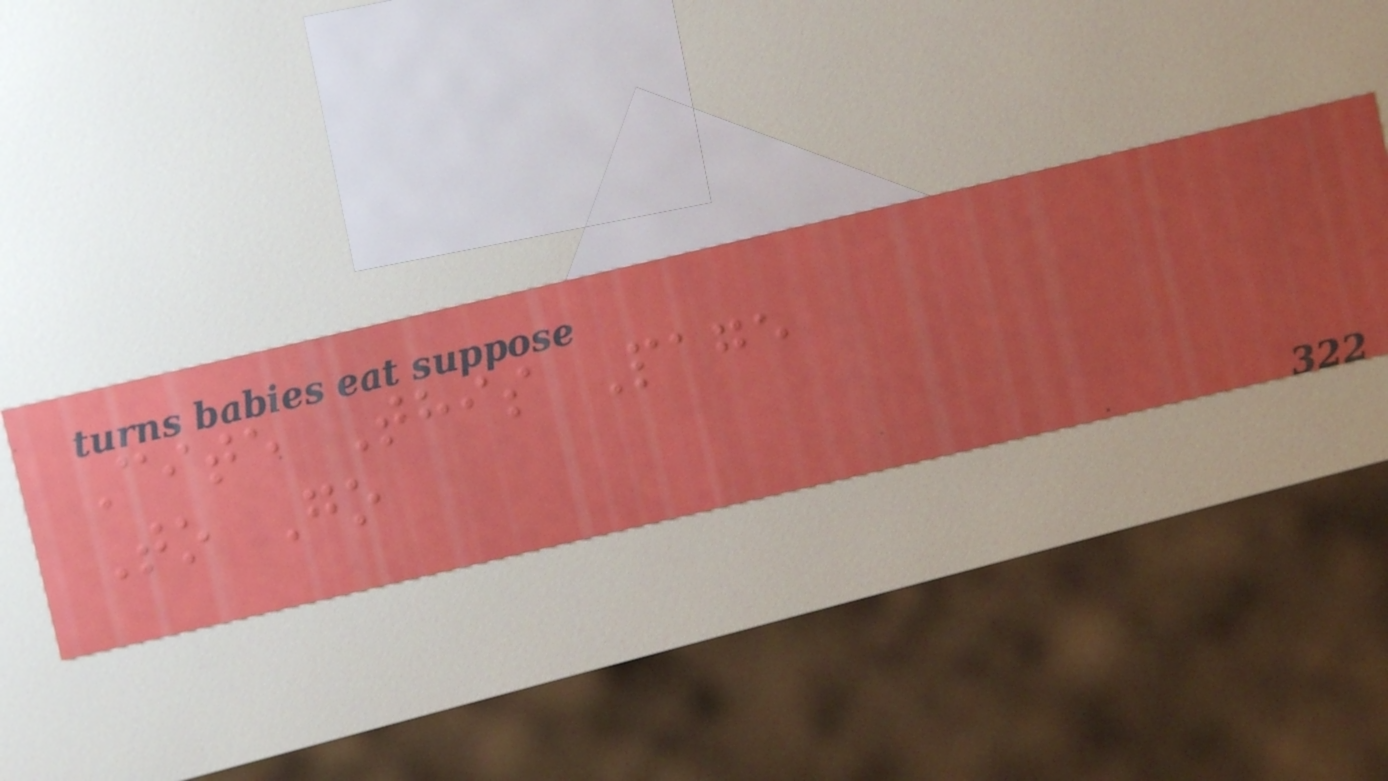Cite This Page
To Go
